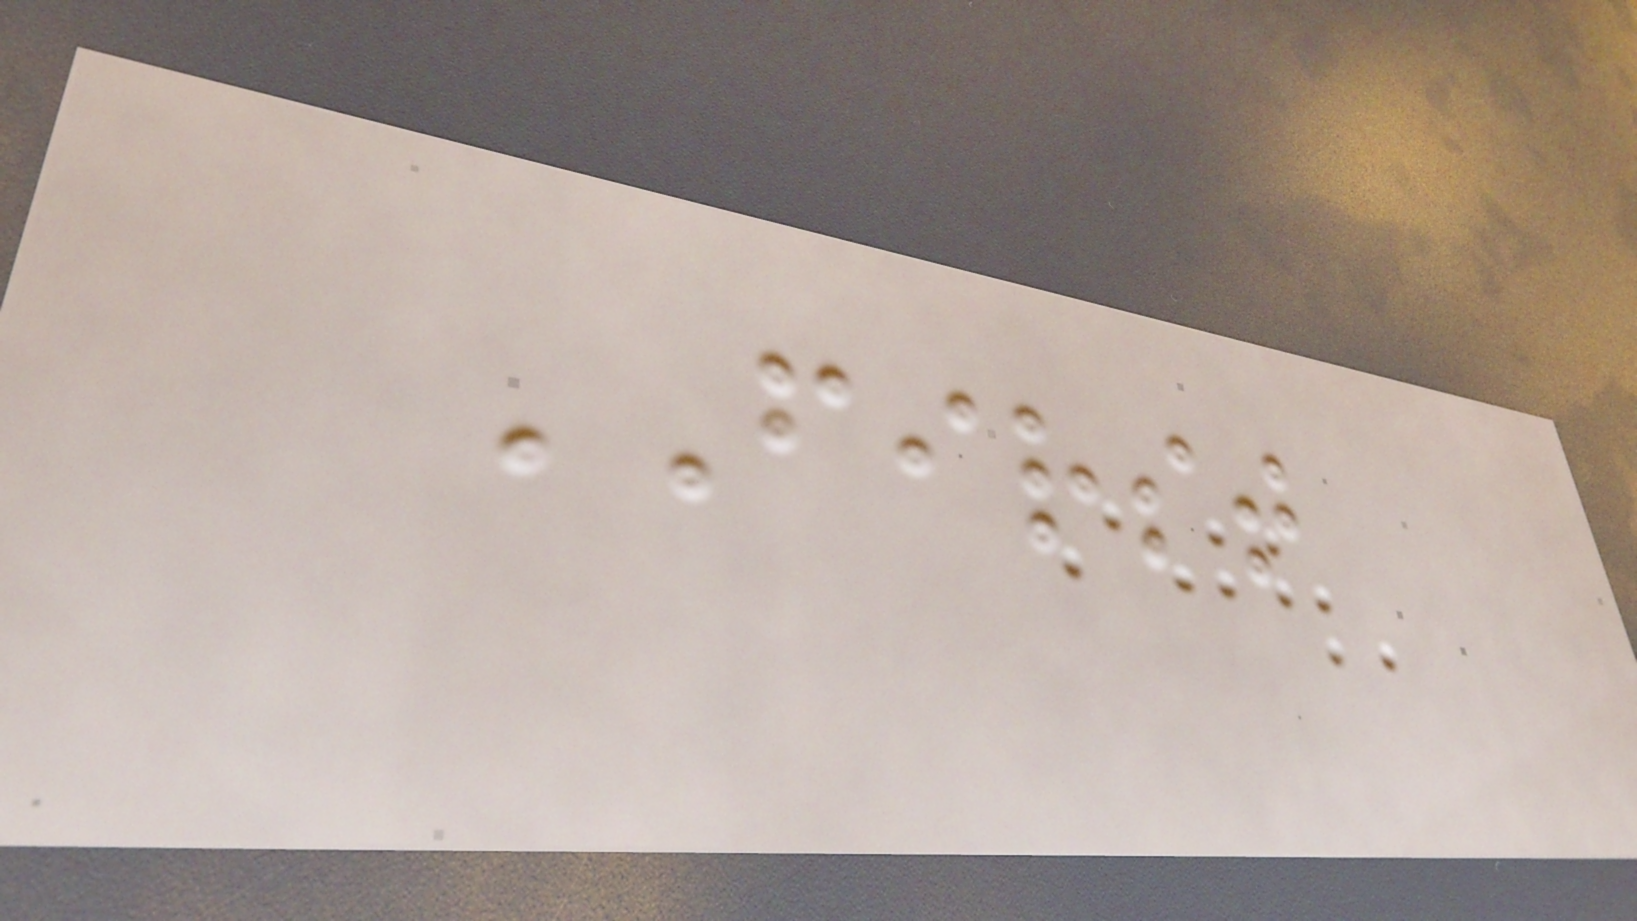FIRST
